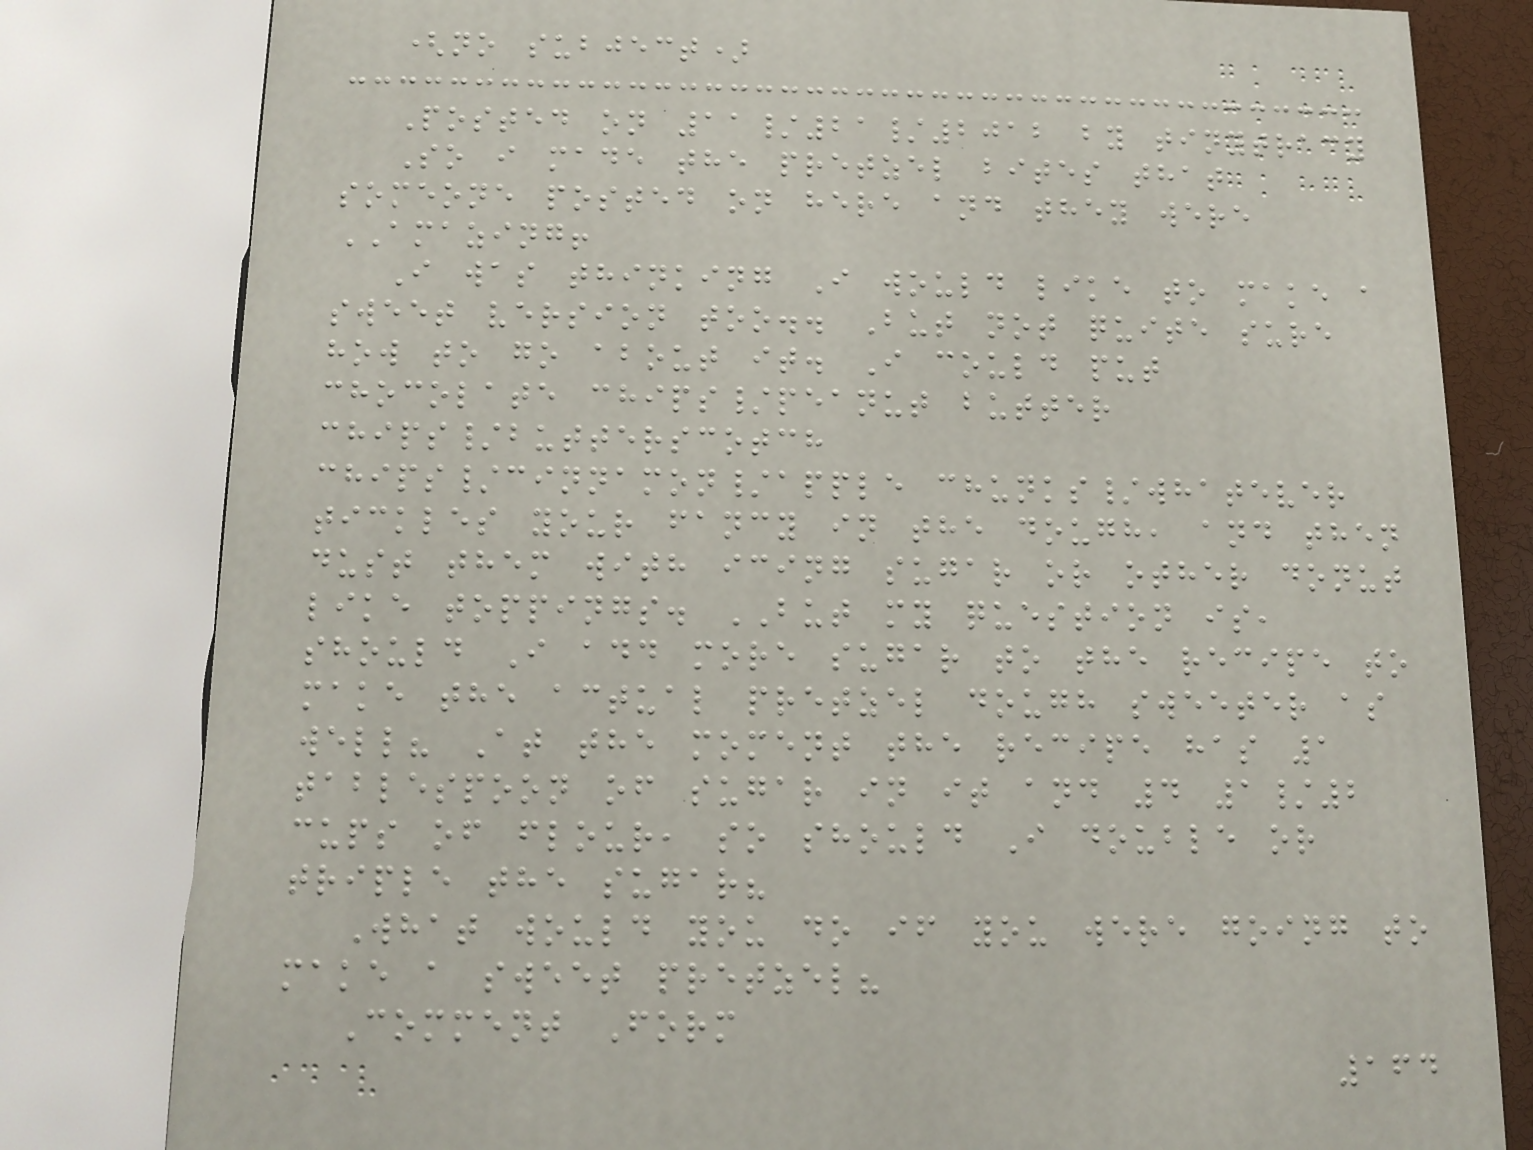(no subject)
Posted on 11/21/2012 by tinytracy
So i made the pretzel bites that
someone posted on here and they were
AMAZING!
I was thinking I would like to make a
sweet version too.. But not quite sure
how to go about it. I could put
chocolate chips/peanut butter
chips/butterscotch
chips/cinnamon/apple chunks/whatever
tickles your fancy in the dough, and then
dust them with icing sugar or other donut
like toppings. BUT my question is,
should I add more sugar to the recipe to
make the actual pretzel dough sweeter as
well? At the moment the recipe has 1
tablespoon of sugar in it and 4 1/2
cups of flour, so should I double or
triple the sugar?
What would you do if you were going to
make a sweet pretzel?
Comment Form
164
